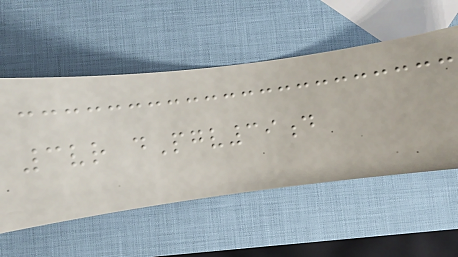3vr dPgv39d
